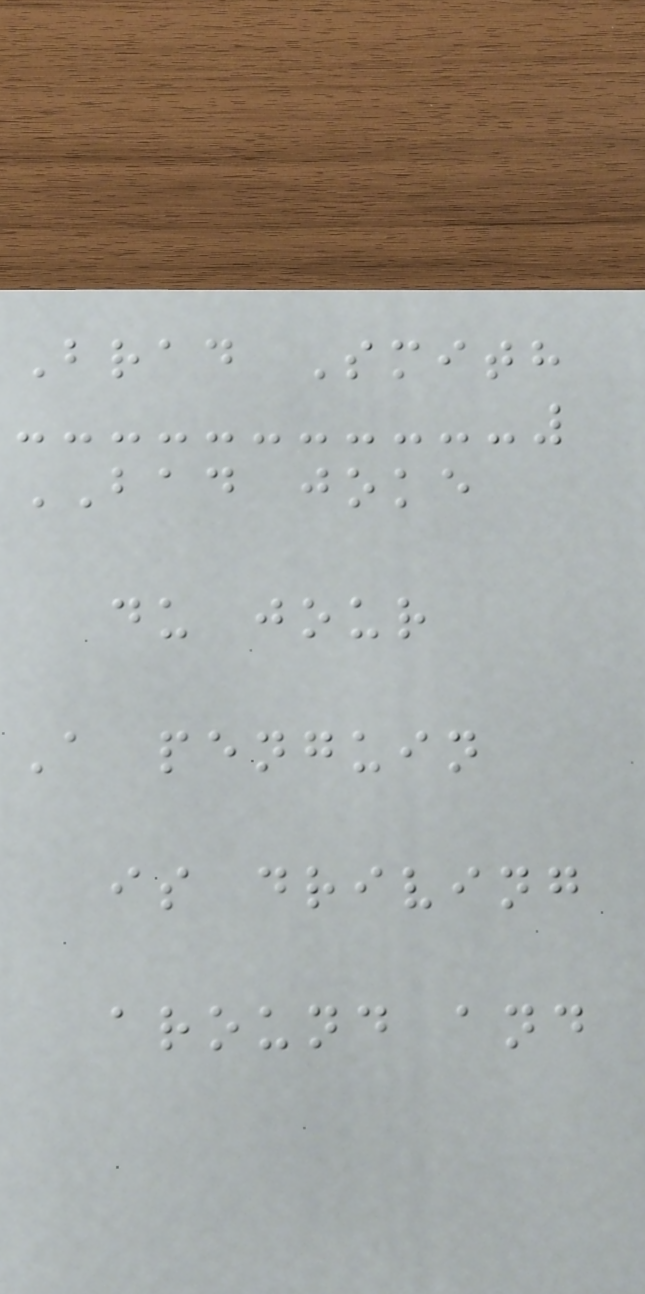Brad Smith
BAD joke
du jour
A penguin
is driving
around and
